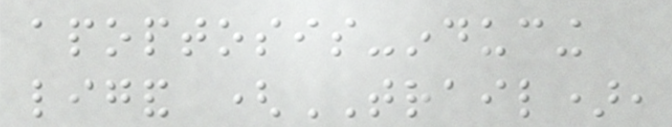apoptosis-inducing
ligand (TRAIL),
